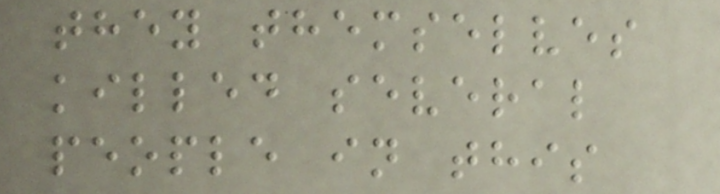they themselves
killed several
people in this
